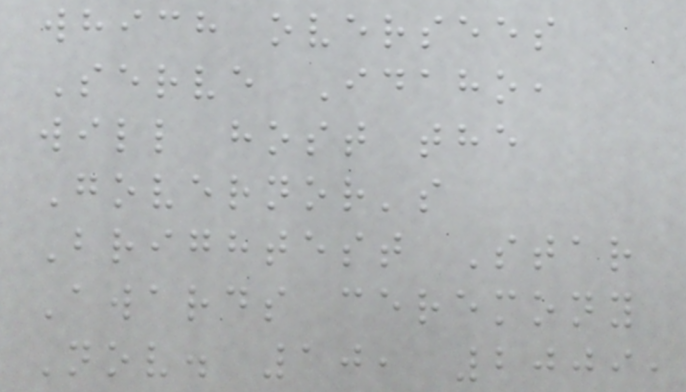which oversees
Serve Idaho,
will host the
Governor's
Brightest Star
Awards ceremony
Nov. 10, 2009,
